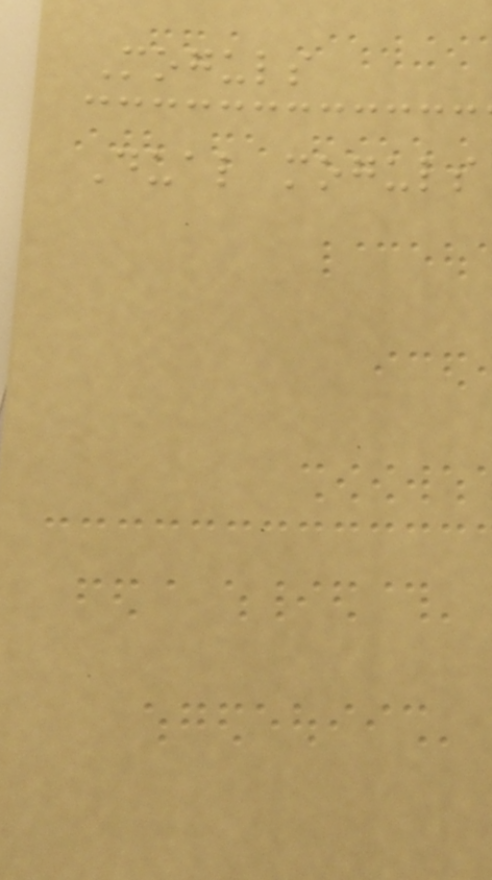Moguls
Dual moguls
